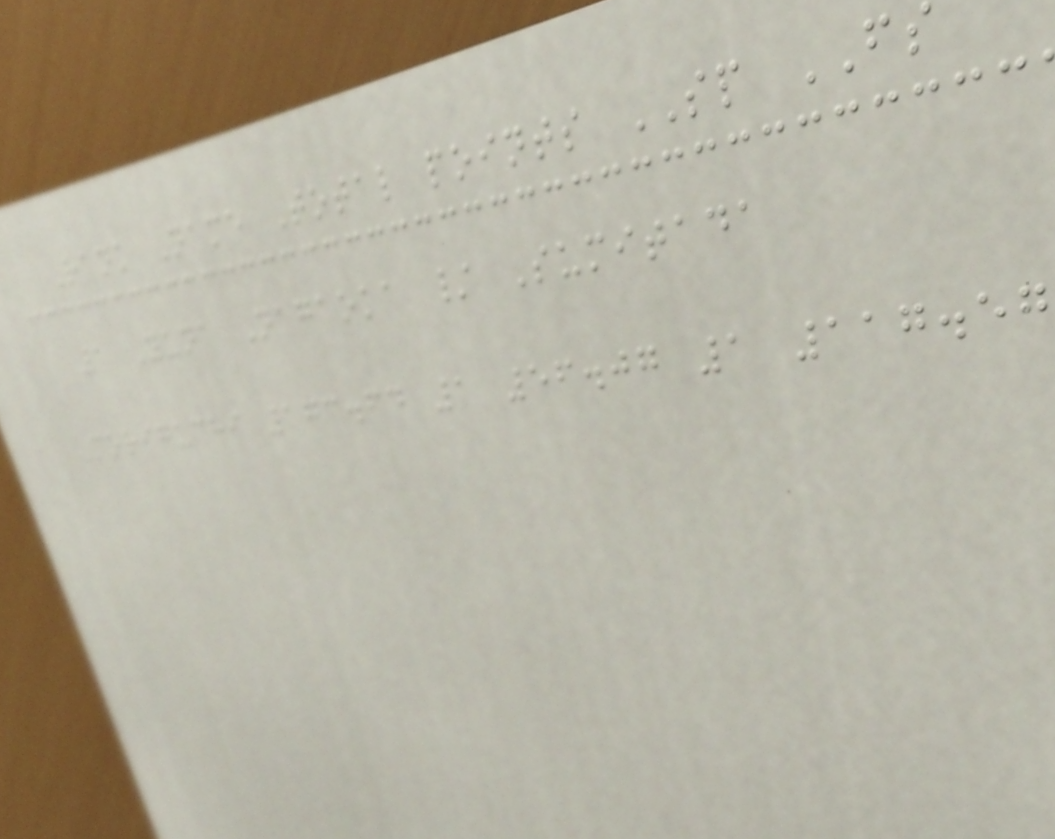Rank Name Total points SP FS
1 Yuna Nagaoka / Sumitada
Moriguchi 173.64 1 56.07 1 117.57
